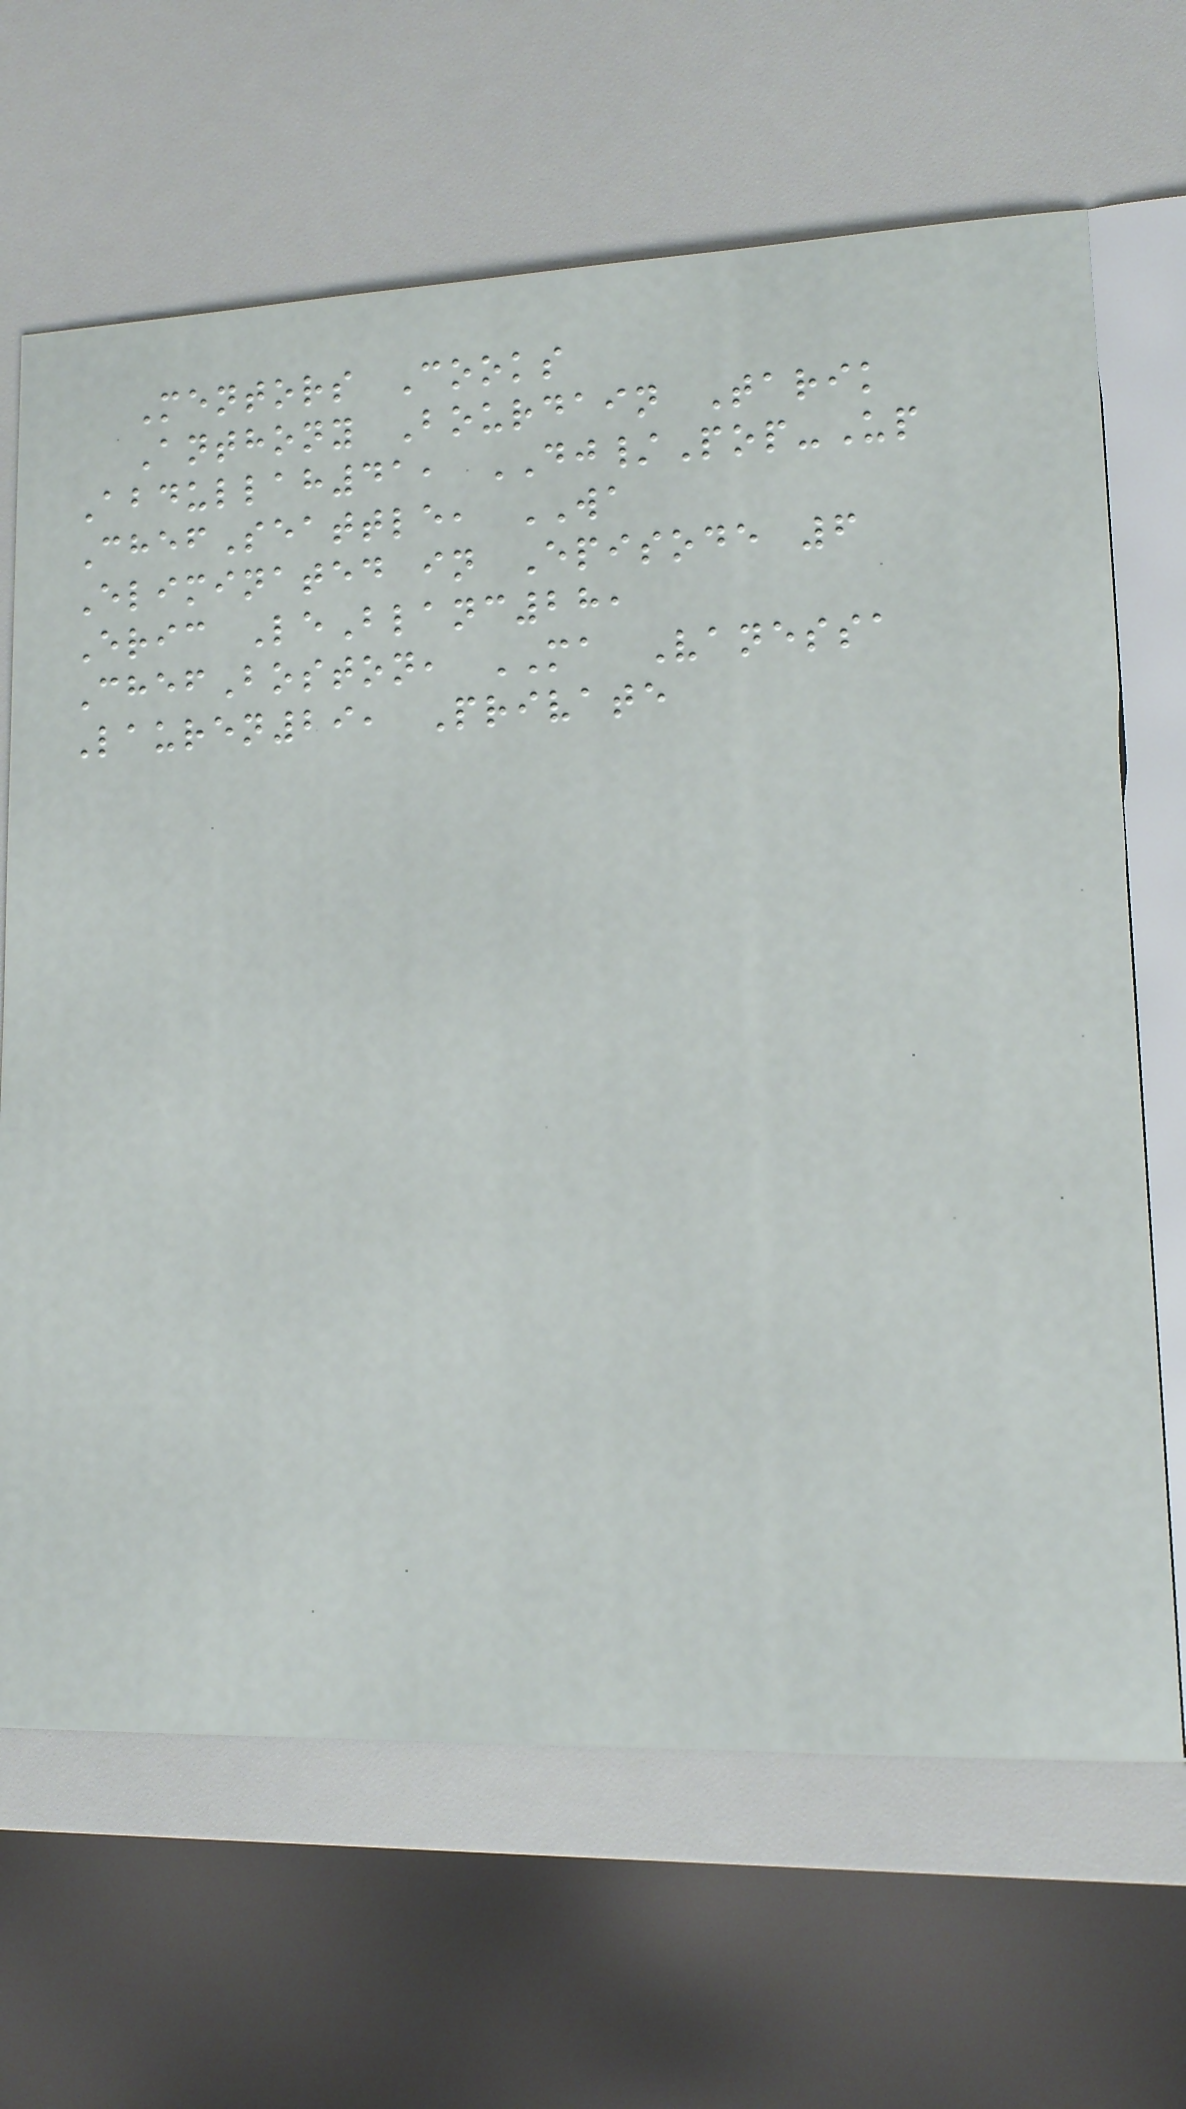Mentors Cooks
Anthony Bourdain Tarik
Abdullah41, DJ/Pop-Up
ChefSeattle, WA
Eliminated in Episode 6
Eric LeBlanc28,
ChefBoston, MA Vanessa
Lauren29, Private
